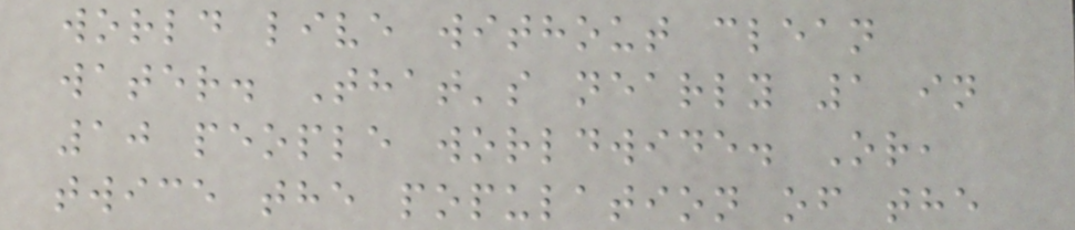world live without clean
water. That's nearly 1 in
10 people worldwide. Or,
twice the population of the
